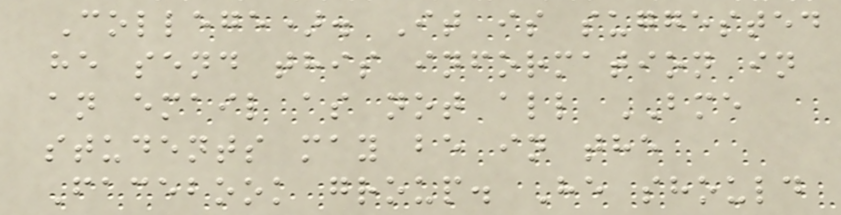College). It is suggested
he send this information in
an email as not all BME
students may be in the
Facebook group. He should
